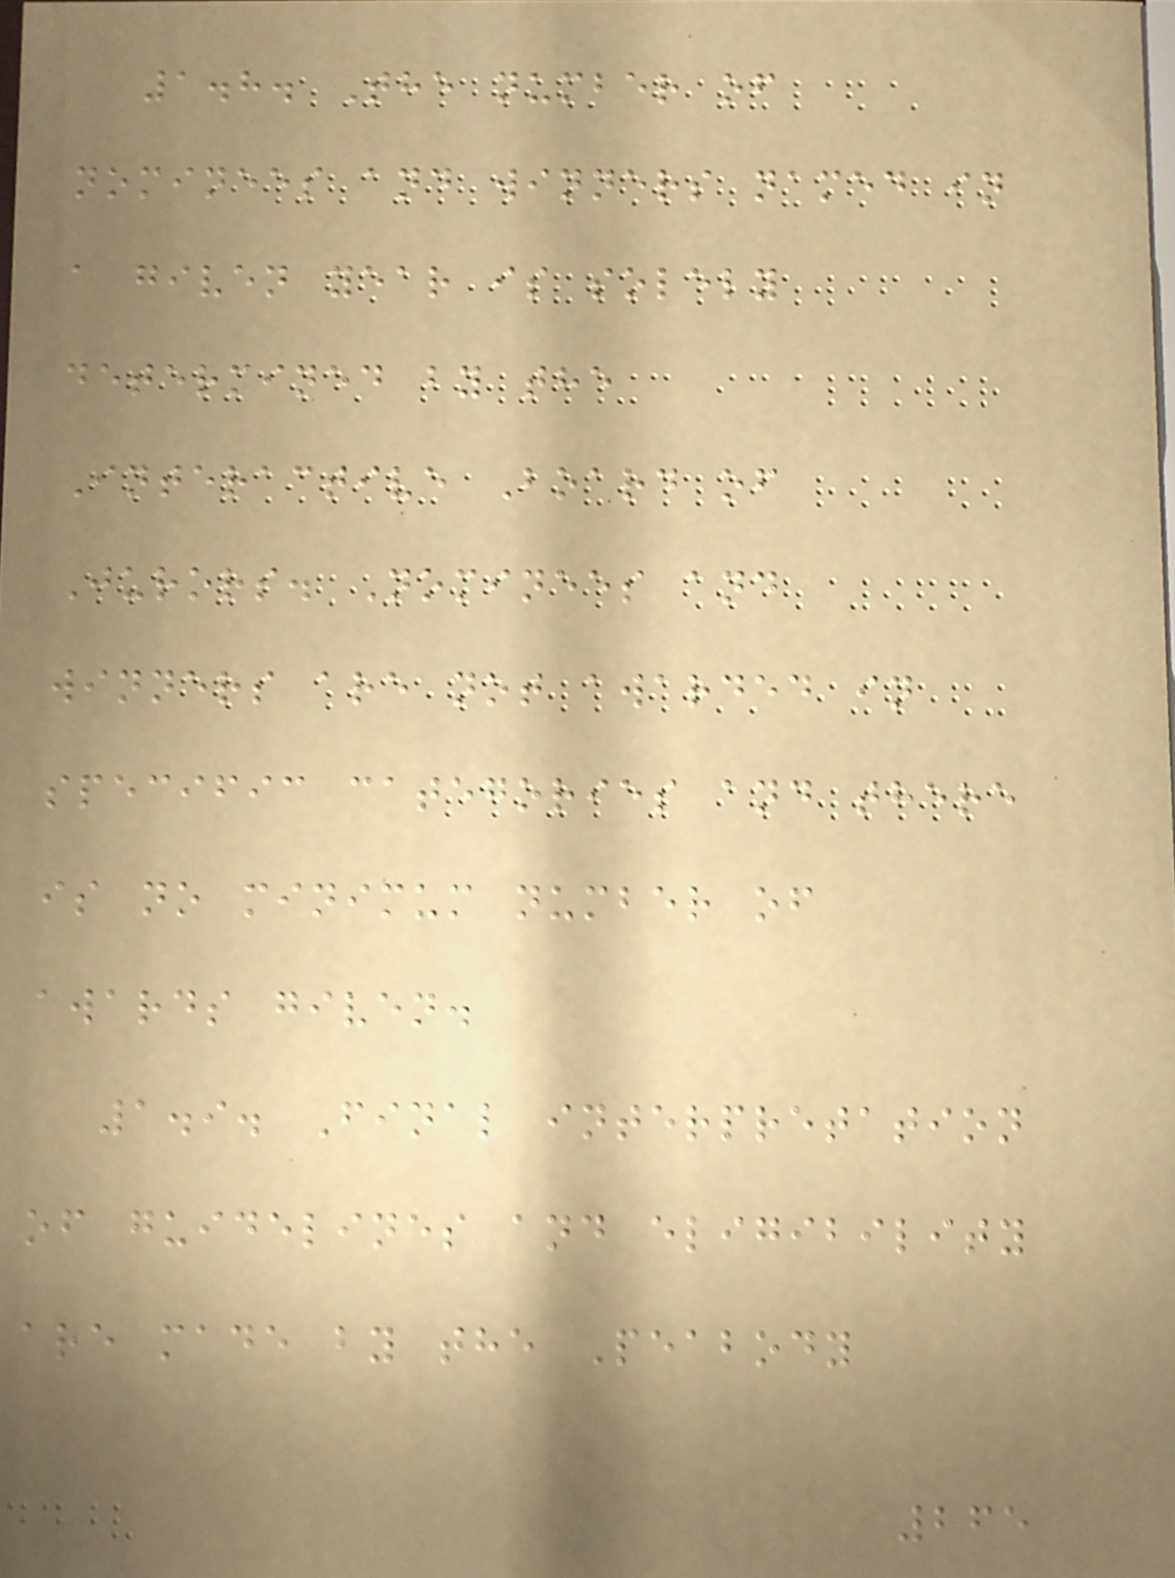1.8. The number of
nominees and winners named in
a given year is solely
determined by the
Interactive Board of
Jurors. Nominees and
winners are not awarded in
specific categories and there
is no minimum number of
awards given.
1.9. Final interpretation
of guidelines and eligibility
are made by the Peabody
265
